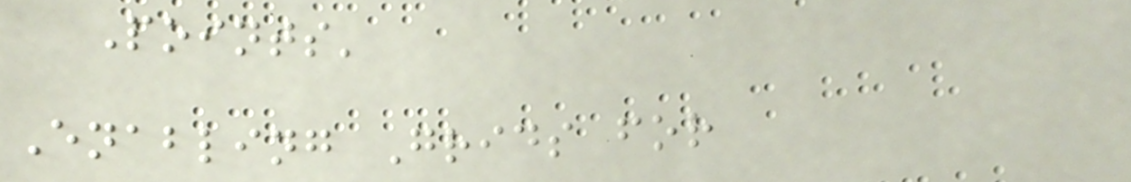Points'
Enabling Grids for
